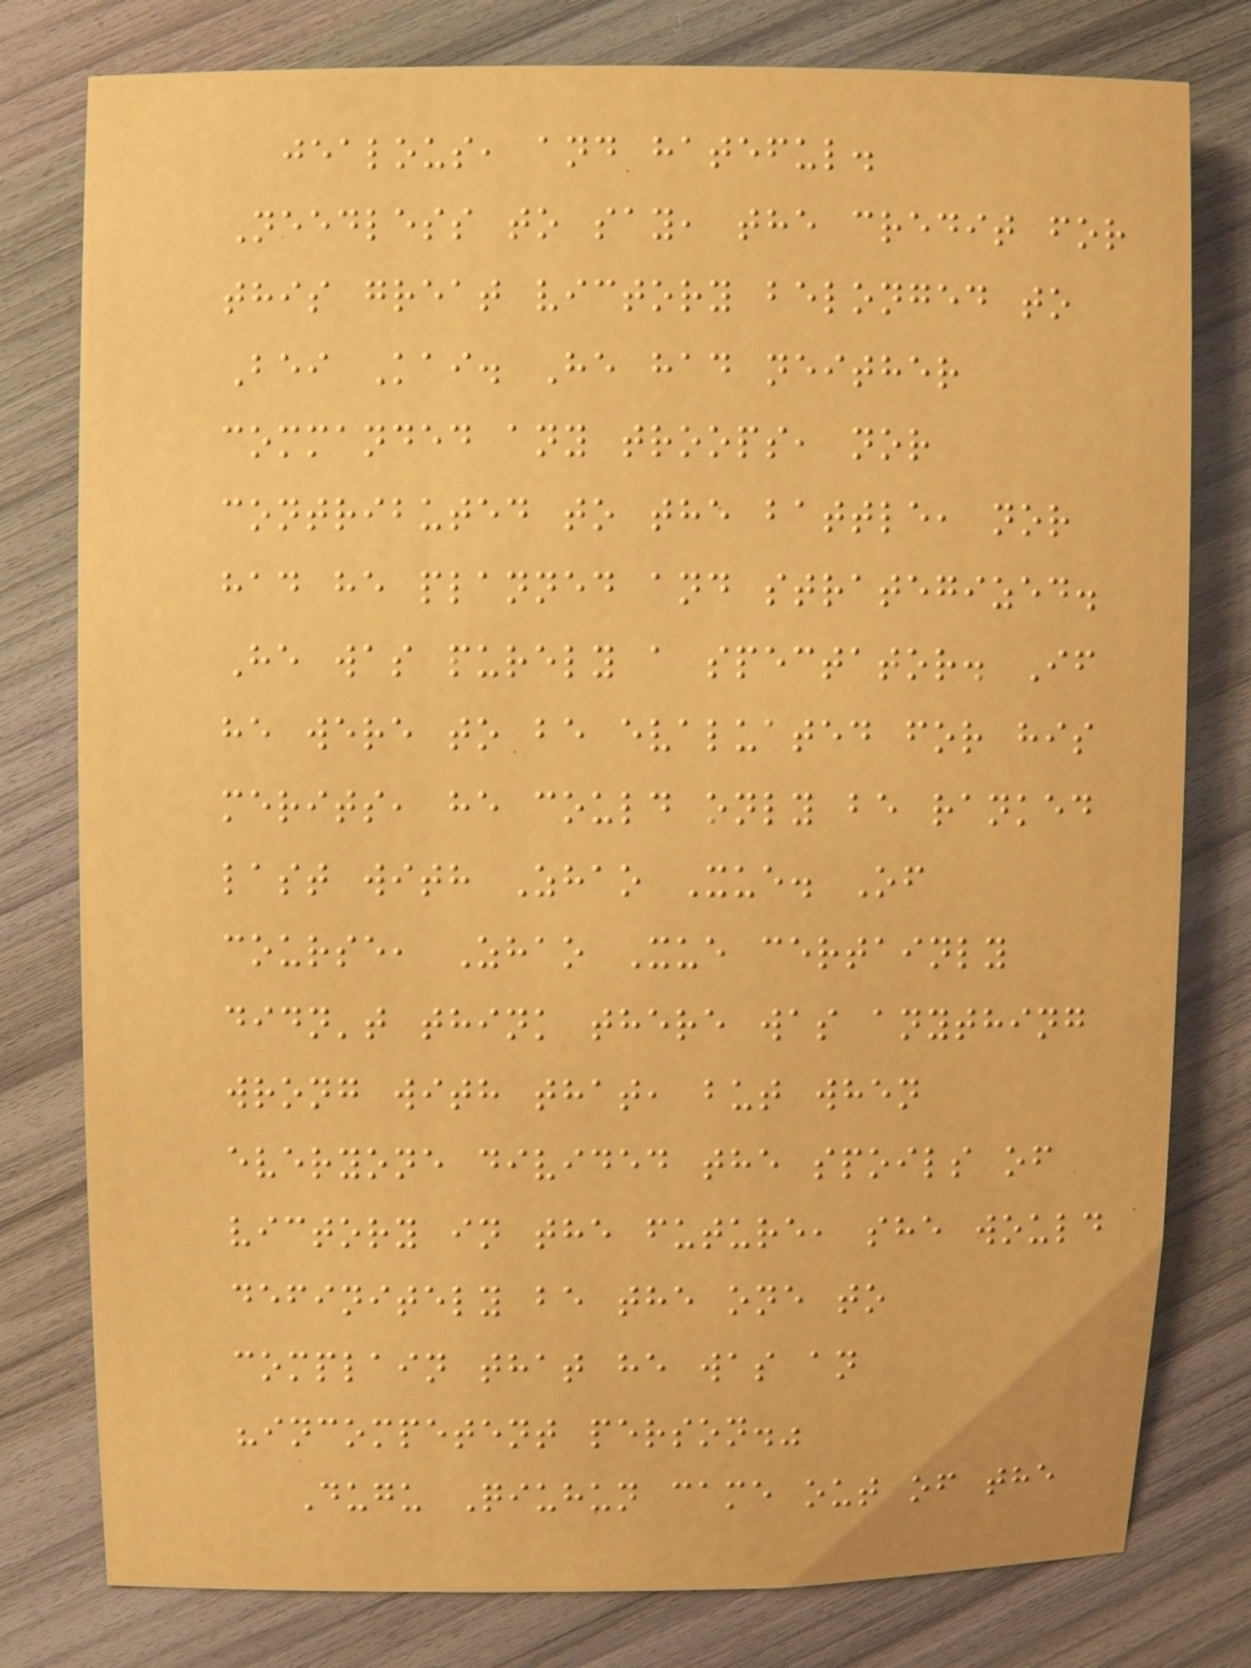jealous, and hateful.
Needless to say, the credit for
this great victory belonged to
Bei Kai. He had neither
commanded any troops, nor
contributed to the battle, nor
had he planned and strategized.
He was purely a spectator. If
he were to be evaluated for his
merits, he could only be ranked
last with Zhao Xue. Of
course, Zhao Xue certainly
didn't think there was anything
wrong with that, but when
everyone divided the spoils of
victory in the future, she would
definitely be the one to
complain that he was an
"incompetent person."
Dugu Qiuhun came out of the
